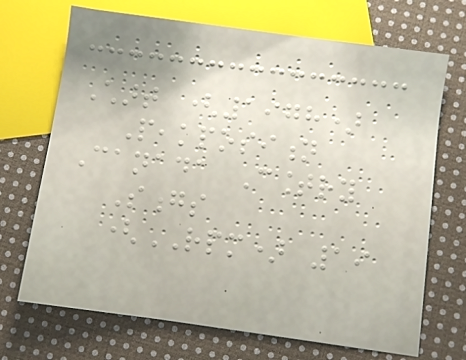Chart (1978)
Peakposition
Canada Country
Songs
(RPM) 19
